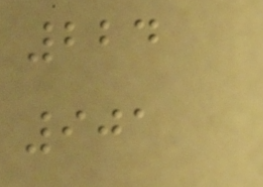224
901
